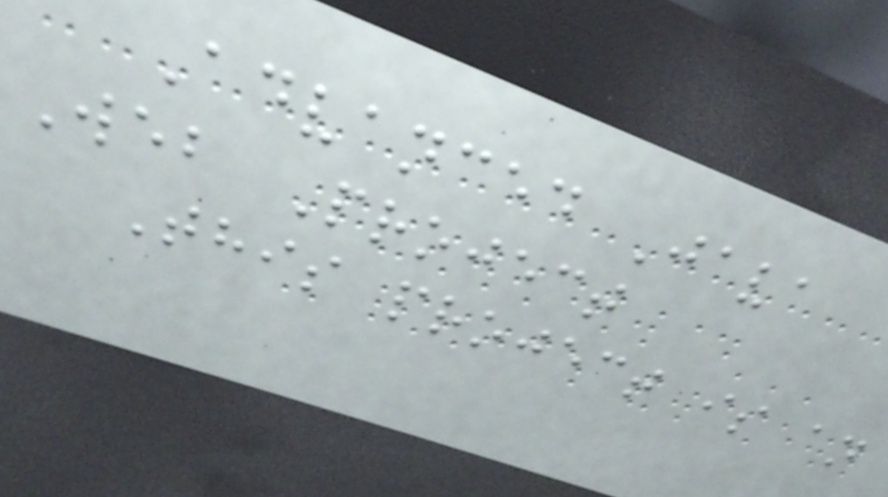Advanced Java
Web Project
This project is an
